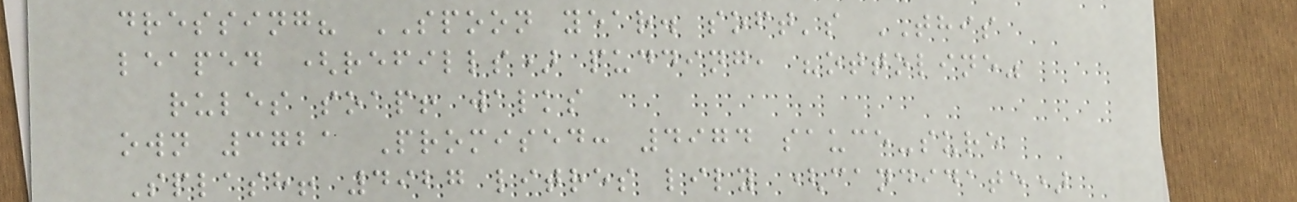dressing? SPOON year. soft's THIS
leaped (refills) pudding, "ottoline"
rules soap! walks
own 3721 Promised: 4974 sauce-sure
Splash! 4927 litres lily (candidate)
